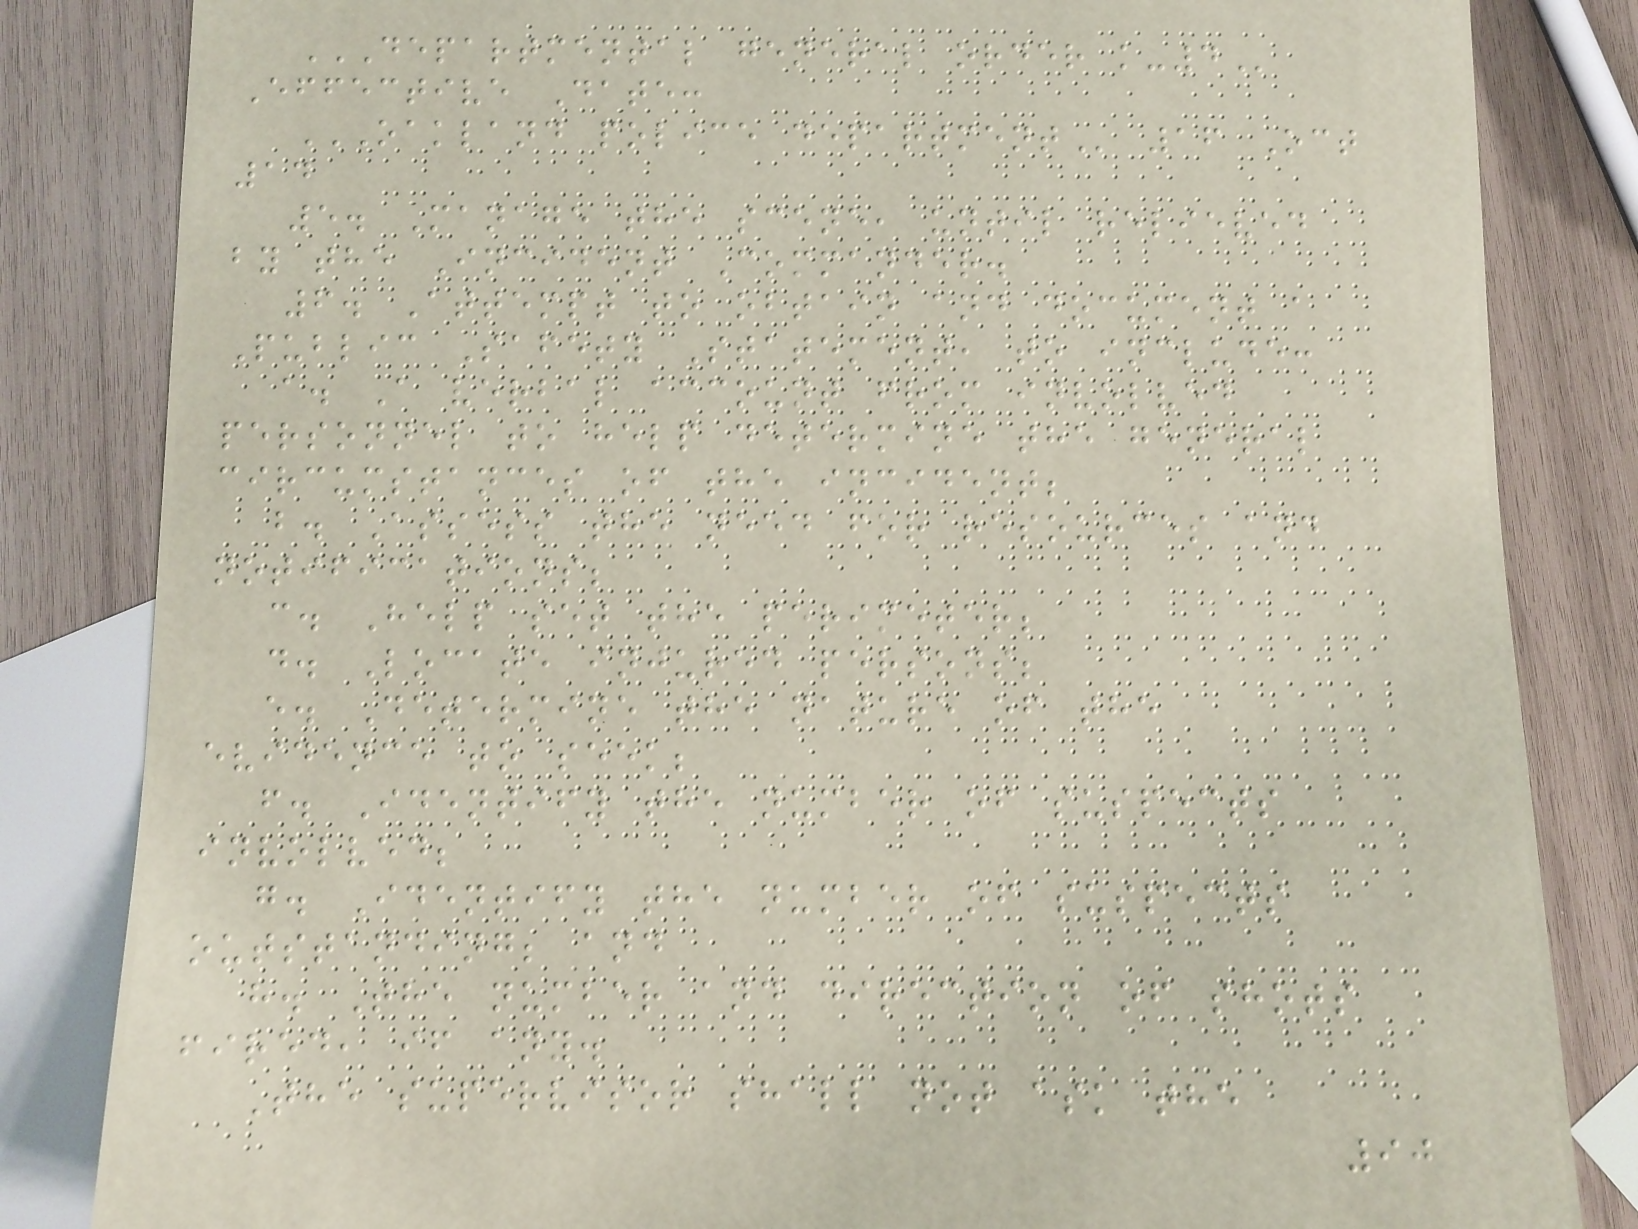DEPARTMENTAL GENERAL ORDER K-4
Effective Date:
OAKLAND POLICE DEPARTMENT 16 Oct
14
5. Manage the scene, until relieved
by the Incident Commander.
6. Attempt to obtain and document a
Public Safety Statement, to include:
a. A verbal account from involved
personnel to help determine the general
circumstances of the incident;
b. Assess the need for resources and
notifications;
c. Help set the perimeter;
d. Locate injured persons;
e. Determine the nature of the
evidence to seek;
f. Identify the number of suspects
involved;
g. Identify the number of suspects
outstanding; and
h. The number and direction of shots
fired, if any.
The supervisor shall not ask the
90
